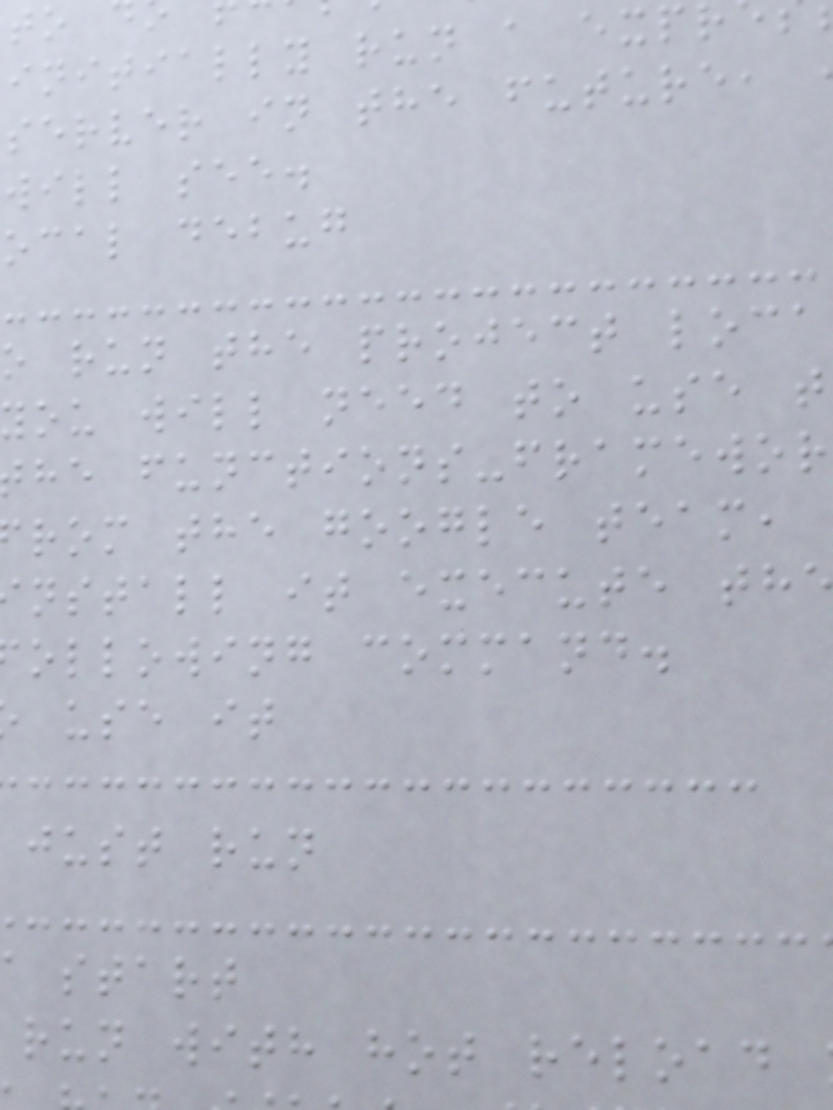initially run a exp
server in the future,
will see.
ocal debug
o run the project loca
you will need to use t
he functions-framewor
rom the google team,
nstall it execute th
ollowing command.
use it
just run
start
run with hot reload
